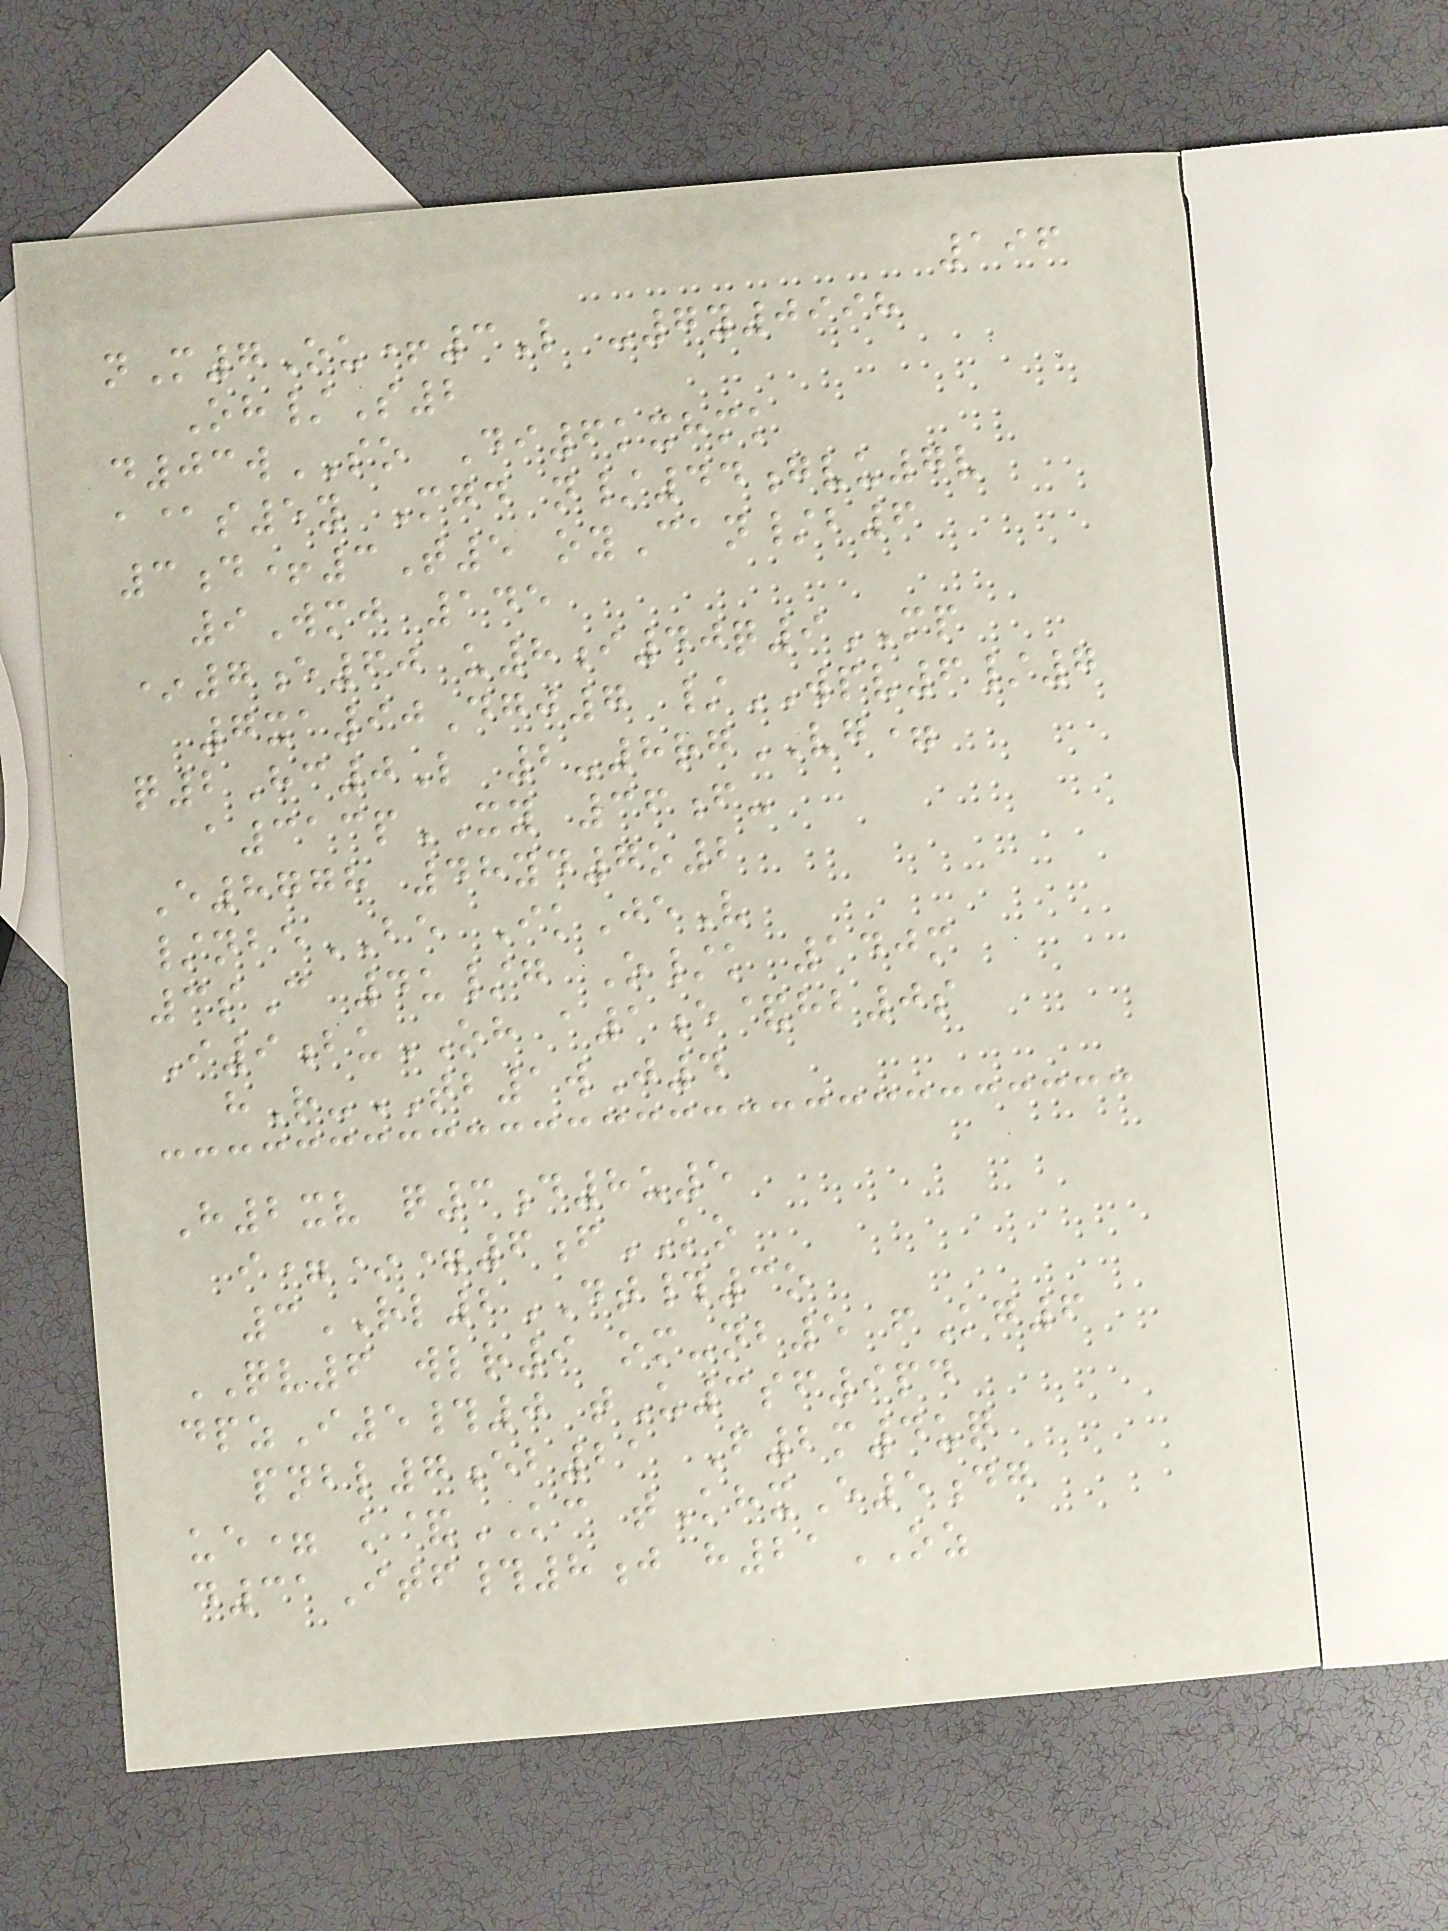196
nM7Ou+3L -7y0998
Oh/S2
d03wSO Di6kxhmk
a@s5y Mgd n/44gvu7v
3d+3T5 oyCan/b6
9Wmj 145
*7e60 u8i40q9MP
7xa90Dgj7 /WPV6/7
q2Hc0L 2-8rgVG=
a313pXY 36f-
E8778 48yd7o2
/nbeBE IkJeV
3sC 4u/g O/k 140m
I9buOH a1e&hb0s
hR-TB1wJ4
H2xv q3d8u5
i=*=6fKO
3RL2DT#3o
QV6 wlr9 om-nb5 fKg6
dpzI5#0 tU3sf9pd
pnbl7eb21 F2m4uq
ue= k&KC tKhxE5dg
d31Itf#8j h21OZ
